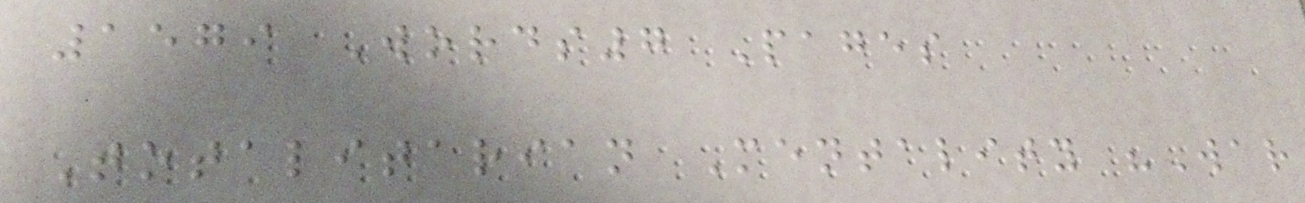1579 Words7 Pages
Totalitarian Mentality "War
